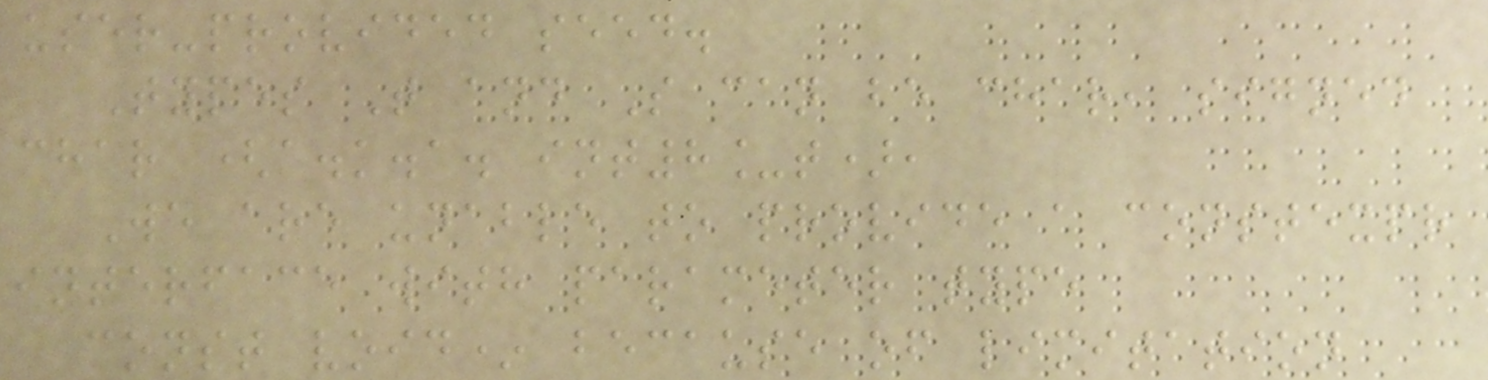user-provided seed.
Types T and S can be char, signed
char (a.k.a. int8_t),
We are unable to provide a constexpr
interface with parameter type
const void* because of limitation
